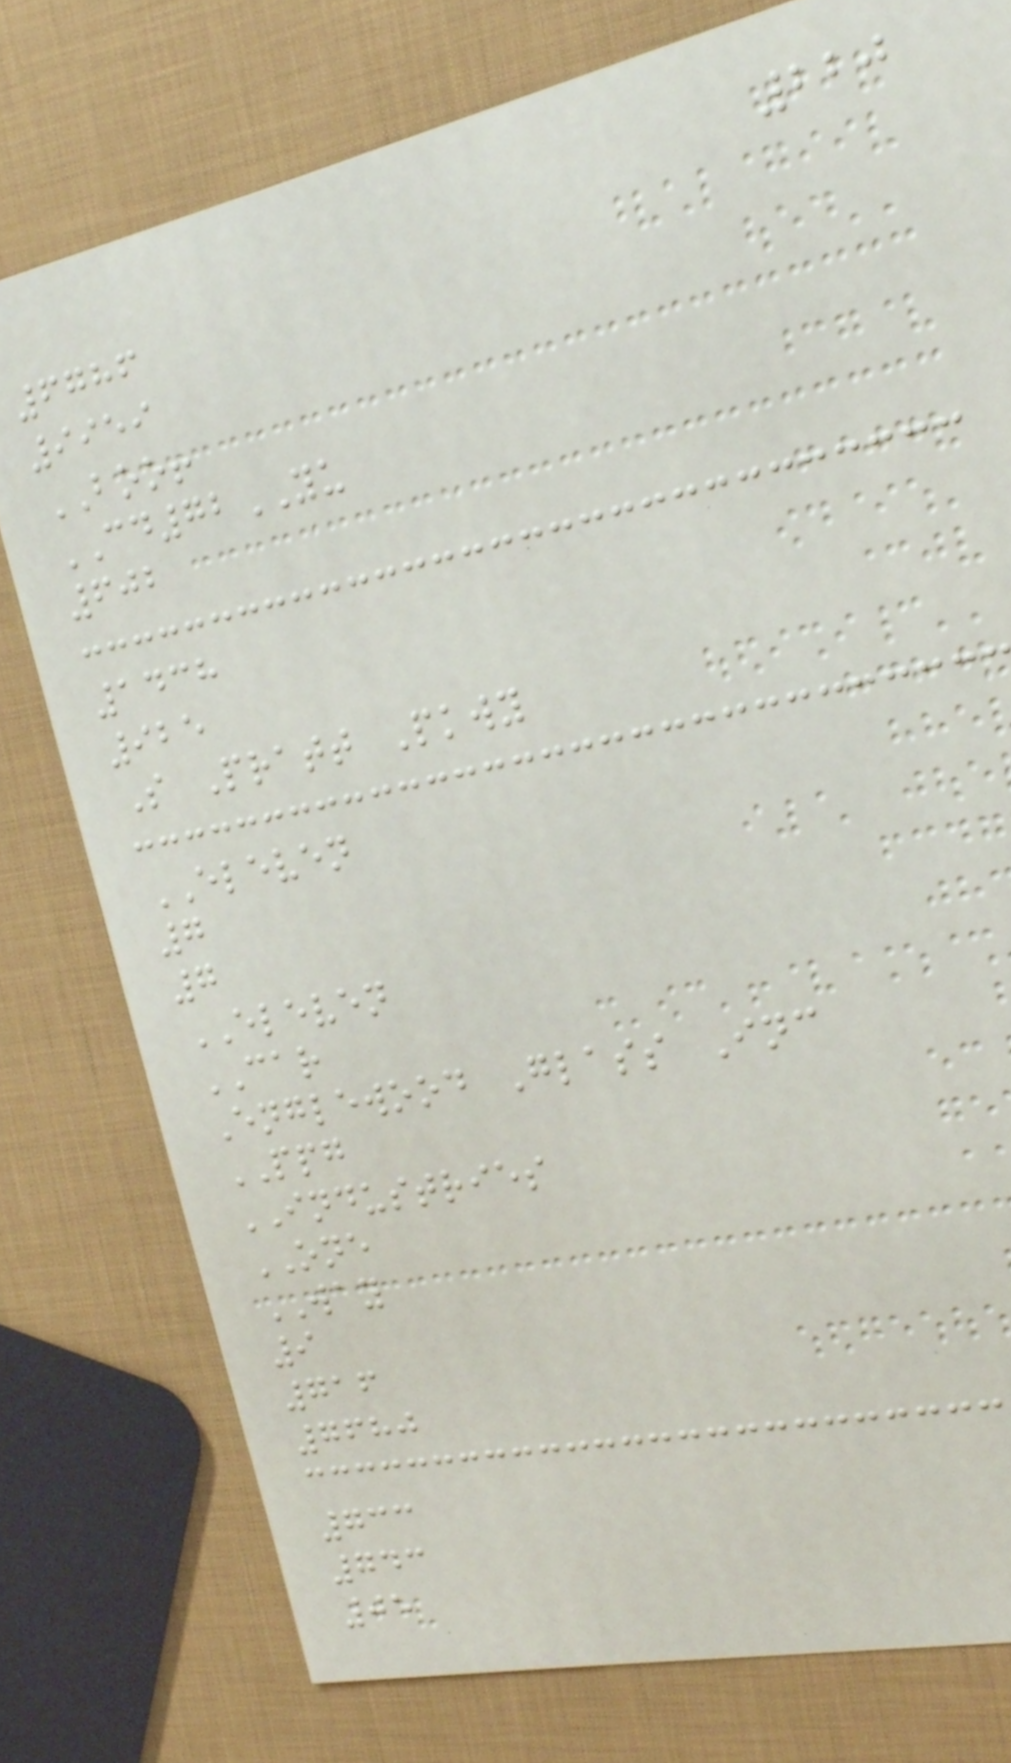220
6786
9959
BOO!
CD72YU
602
1438
925
S Pratt Pkwy
ELEVEN
7
7
ELEVEN
CAR
Englewood Glass Inc
PPG
INDUSTRIES
ONE
WAY
9
716
7680
733
743
05
